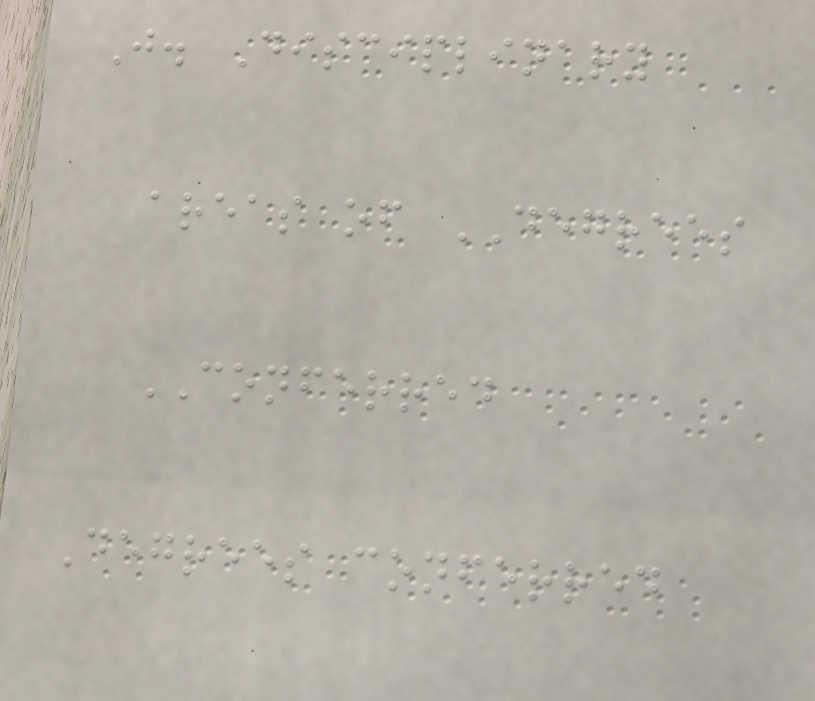J. Disciplinary
areas of DEGREES
CONFERRED
Degrees conferred
